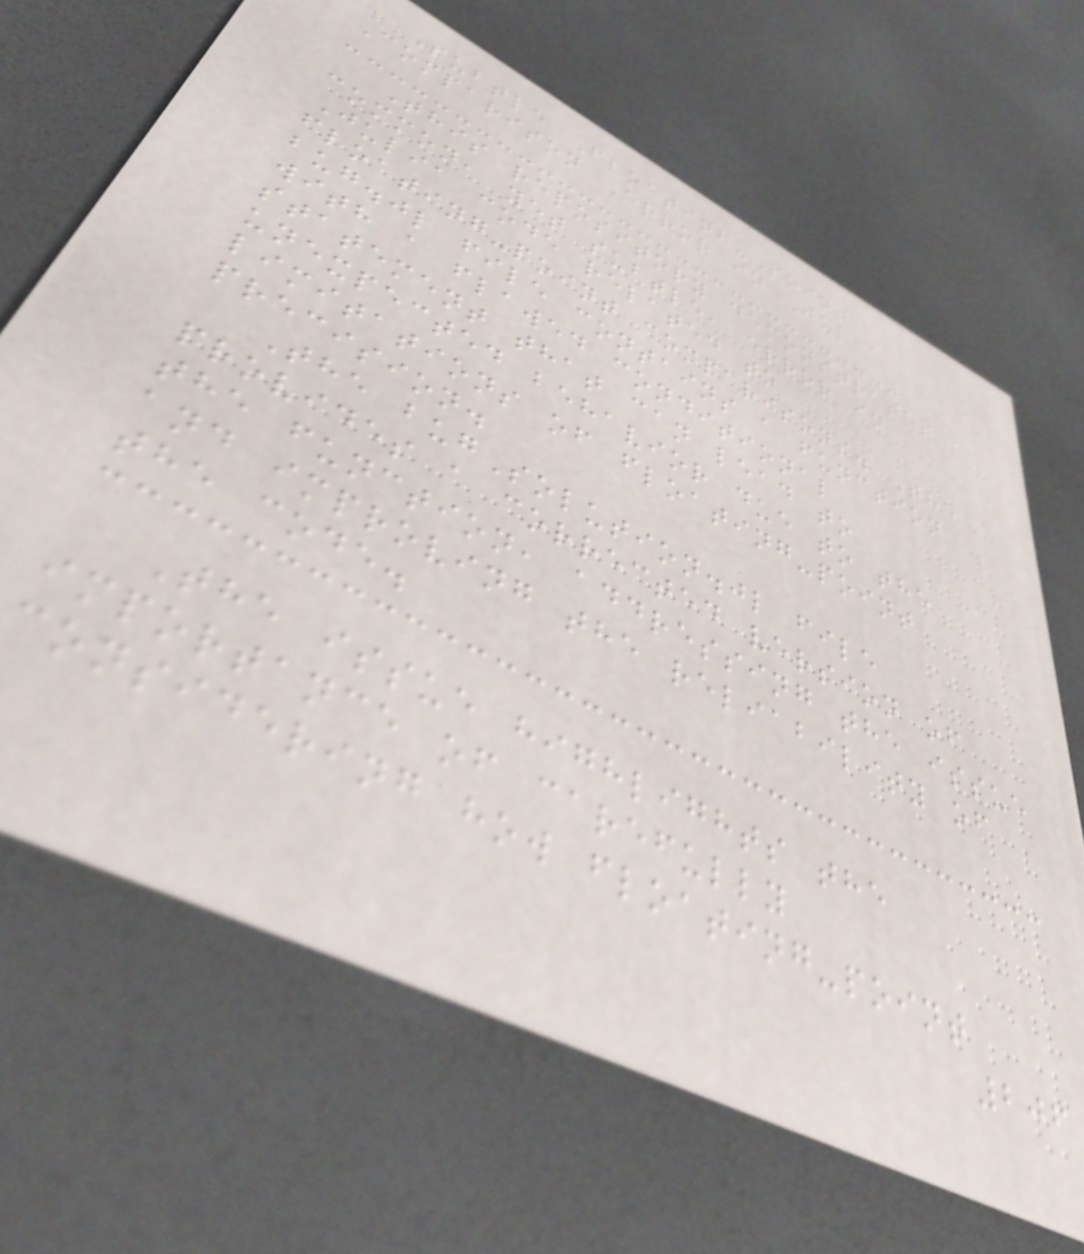Subtle Floating-Point
Comparison Error in Julia
This repository demonstrates a
common, yet subtle, error in
Julia code related to
floating-point comparisons. The
bug.jl file contains a function
with a flawed conditional
statement that can lead to
unexpected behavior due to the
limitations of floating-point
precision.
The bugSolution.jl file
provides a corrected version of
the function, addressing the issue
and improving the reliability of
the code.
The issue highlights the
importance of carefully
considering how floating-point
206
